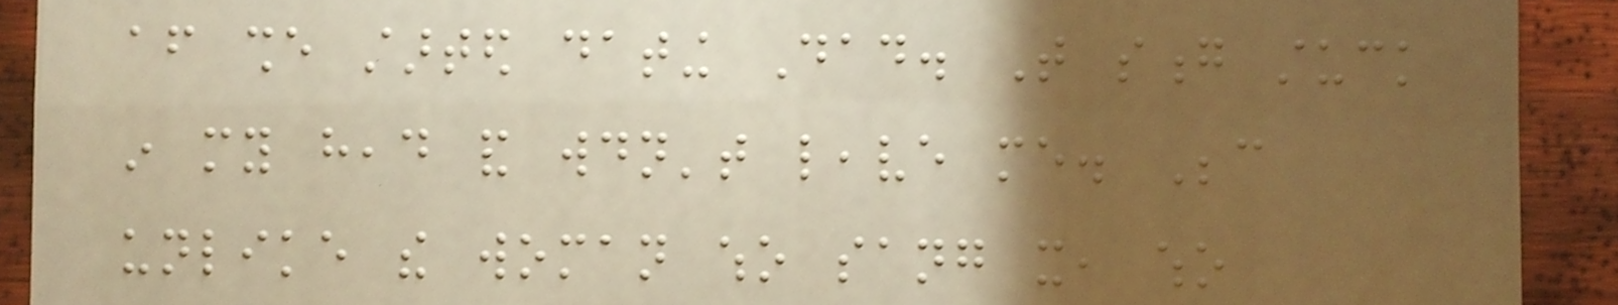after she started dating Dad. That song stuck
in my head and wouldn't leave me. Because
unlike the woman who sang it, who
